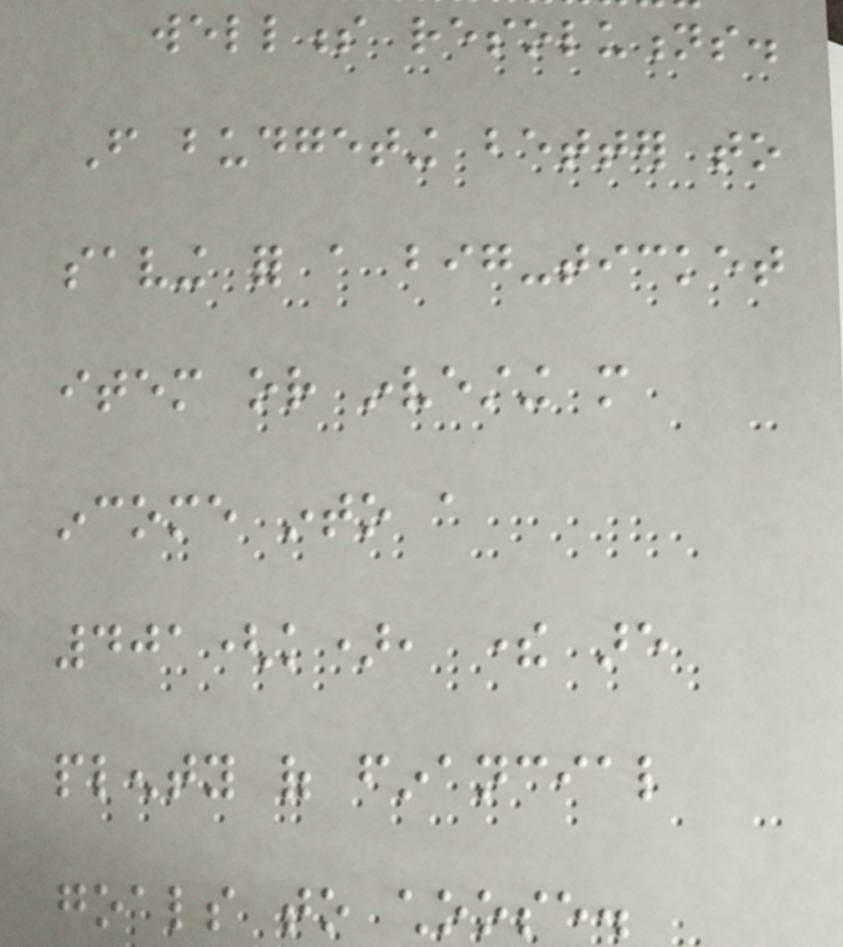wellness resolutions.
From budgeting better to
saving for a big-ticket
item or investing more
income into a
401(k), there are
plenty of financial
goals to choose.
